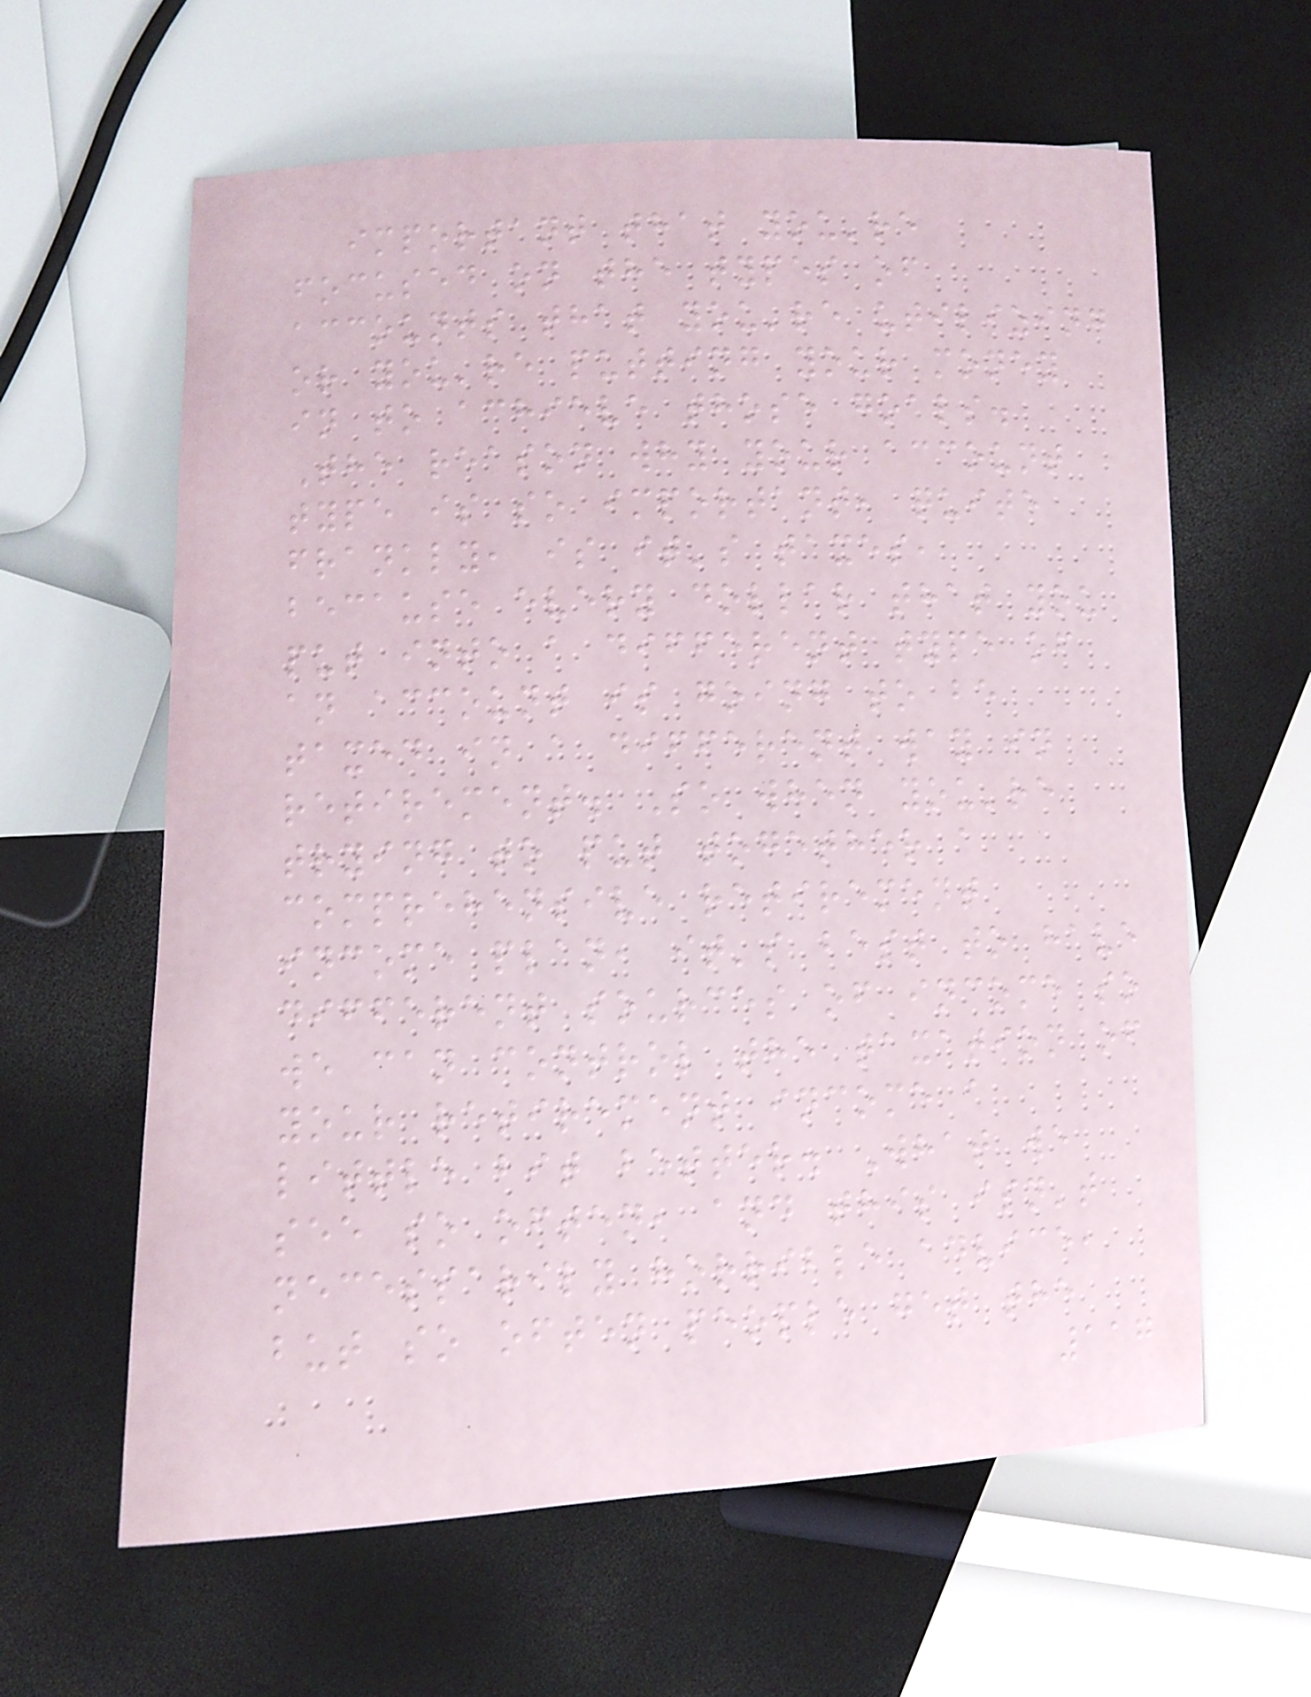important that you're
focused on the types of
accounts that you're utilizing
or you're putting your money
in to achieve those goals.
The reason why your account
type is so important, quite
frankly, is it's taxes,
because every dollar that you
put into a different type of
an account is going to be
taxed in a different way in
retirement. So when you're
trying to put together a
comprehensive retirement
income plan, it's best to have
different sources of income so
we can control the taxation of
your retirement income a
little bit better. What we
see so often, and this isn't
necessarily horrible advice,
but so often people get the
117
